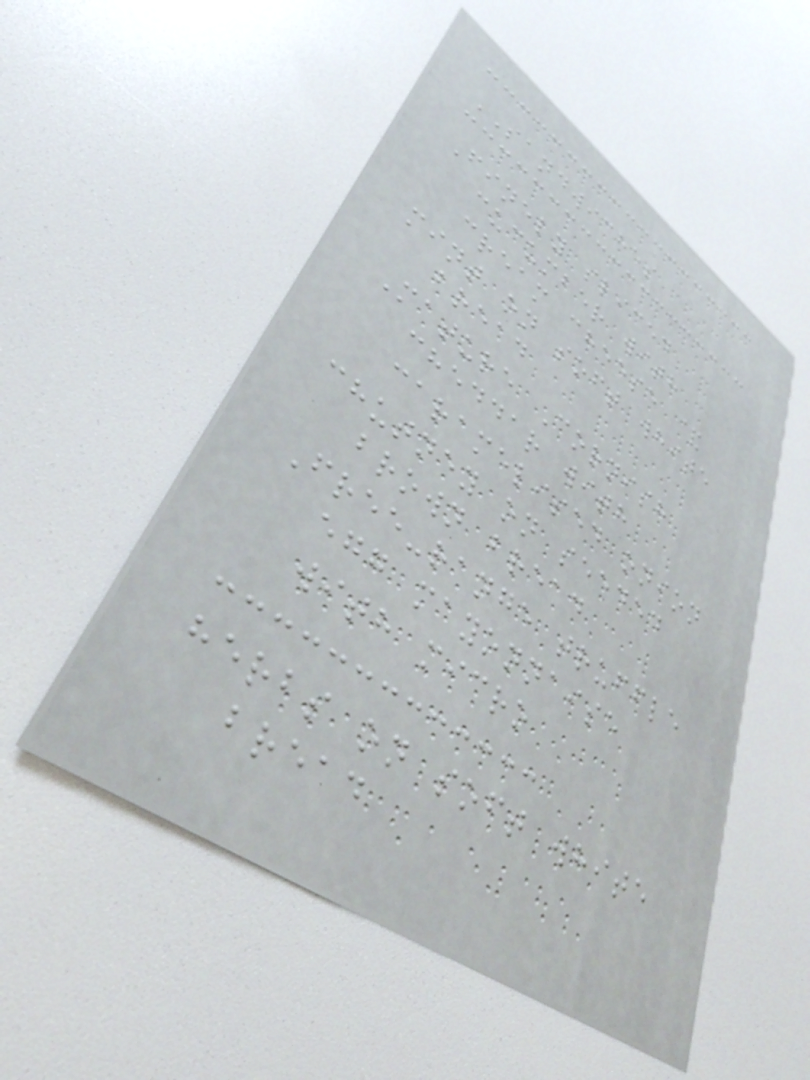SANDWICHES
Finely sliced
cucumber with
cream cheese &
mint on soft white
bread
Mature Cornish
cheddar with
caramelised onion
chutney on seeded
brown bread
Free-range truffle
egg mayonnaise
with micro
herbs on soft white
bread
